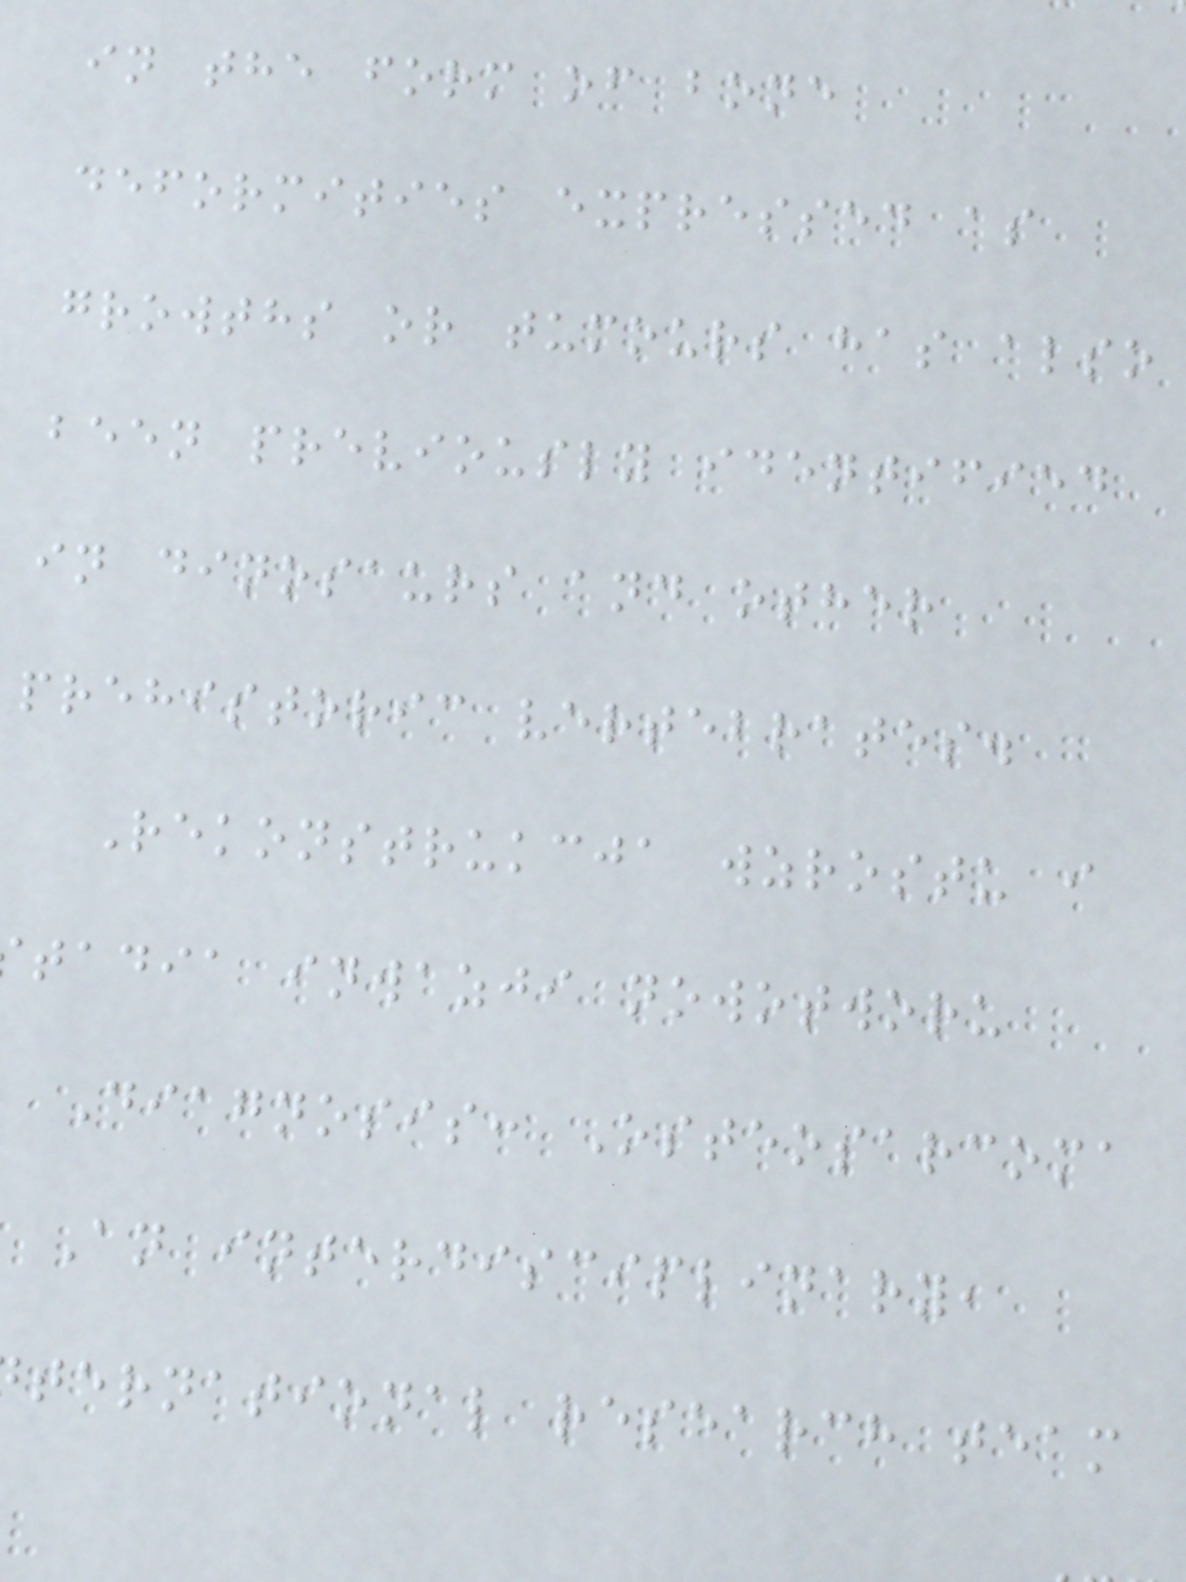in the form of bone
deformities expressed as
growths or tumours has also
been previously identified
in dinosaurs and other
prehistoric vertebrates.
Rekonstrukcja wzrostu i
tadia inwazji nowotworu
Diagnosis: Osteosarcoma
An interdisciplinary,
ternational research team
